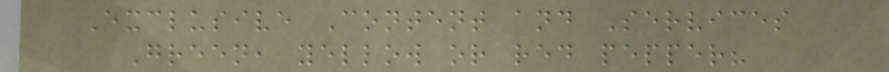Exclusive Content and Services
Green, yellow or red pepper?
